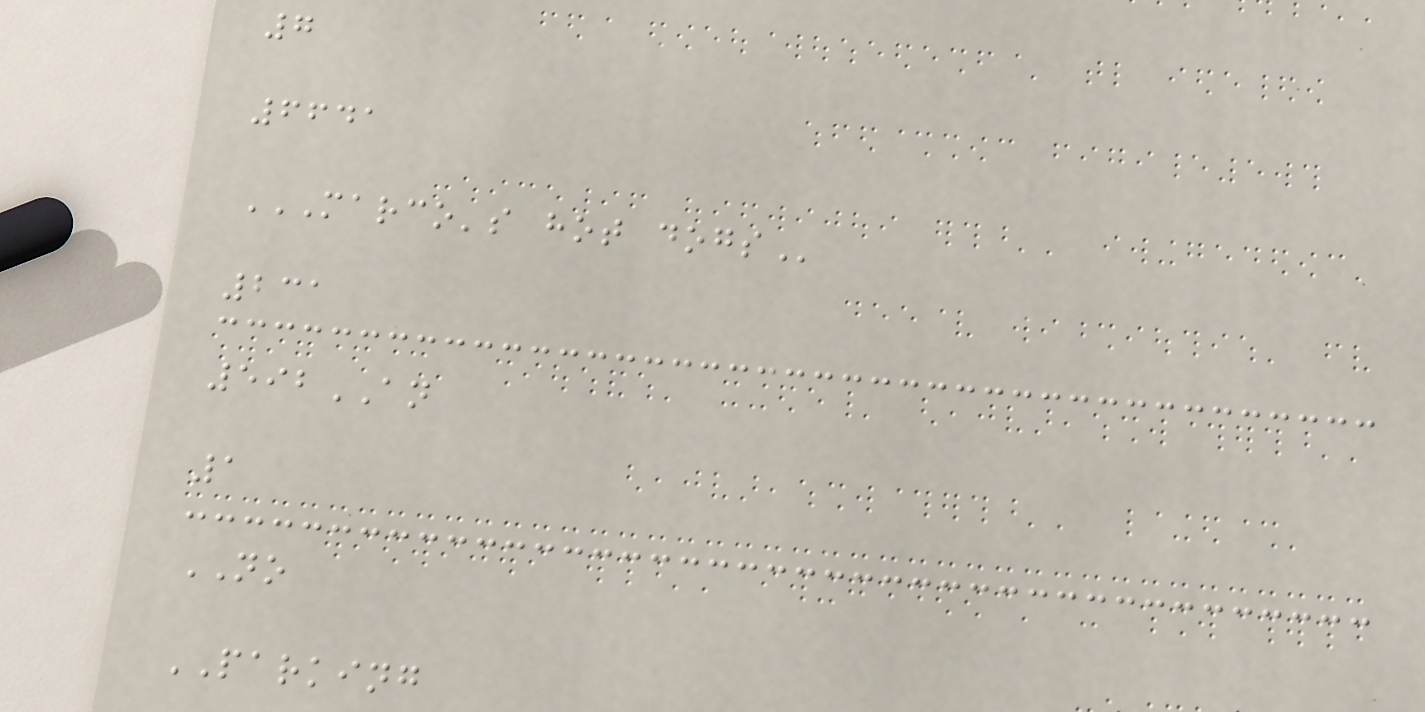7
6641
MARCO'S HOT DOGS
231
592AN
1
NO
PARKING
